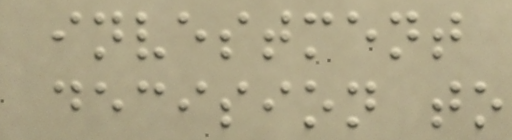investment
decision to
